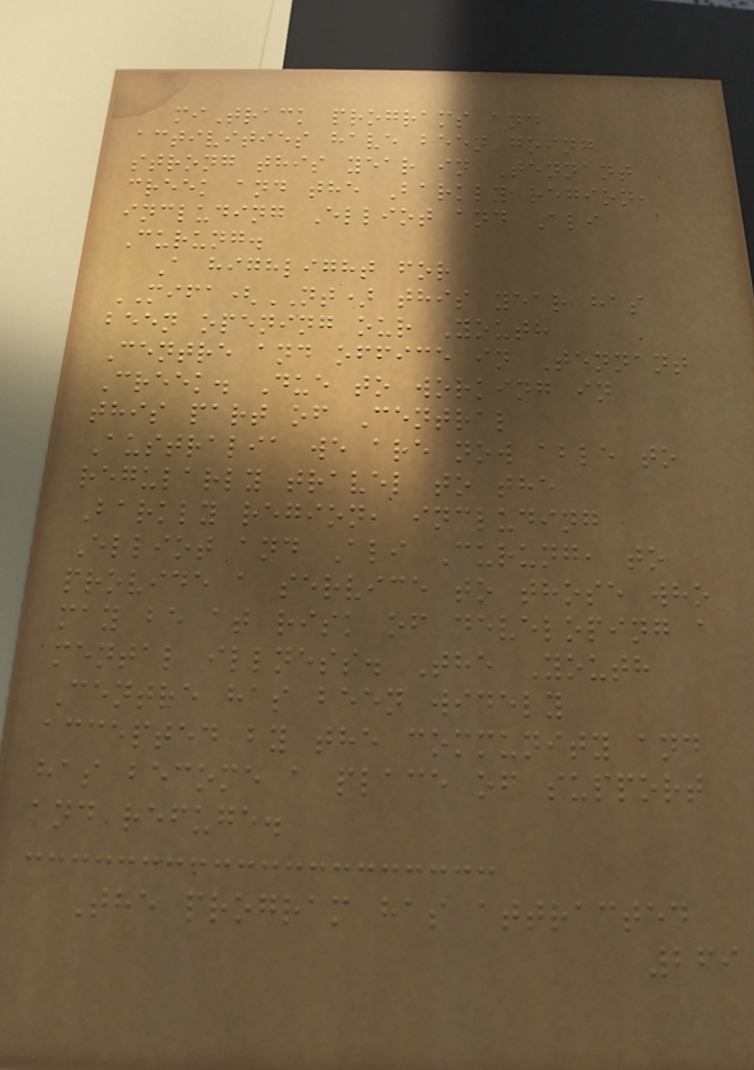miTrack programs and
activities have been going
strong this year in Tennant
creek and the Barkly region,
including Elliot and Ali
Curung.
A highlight for
MIFA(NT) this year has
been opening our Youth
Centre and office in Tennant
Creek. Due to working in
this part of Central
Australia we are now able to
regularly travel to the
Barkly region, including
Elliot and Ali Curung, to
provide a service to those who
may be at risk of developing a
mental illness. The Youth
Centre has been widely
accepted by the community and
has become a place of support
and refuge.
The program has attracted
269
